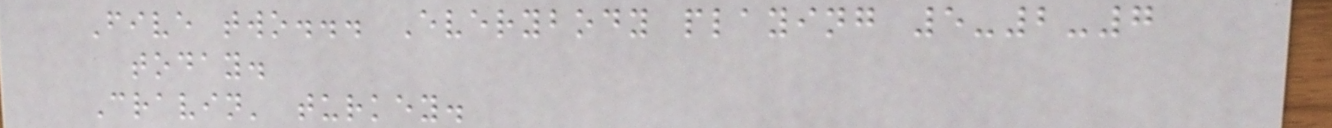Five two... Everybody playing 5-2-7
today.
Cravin' turkey.
